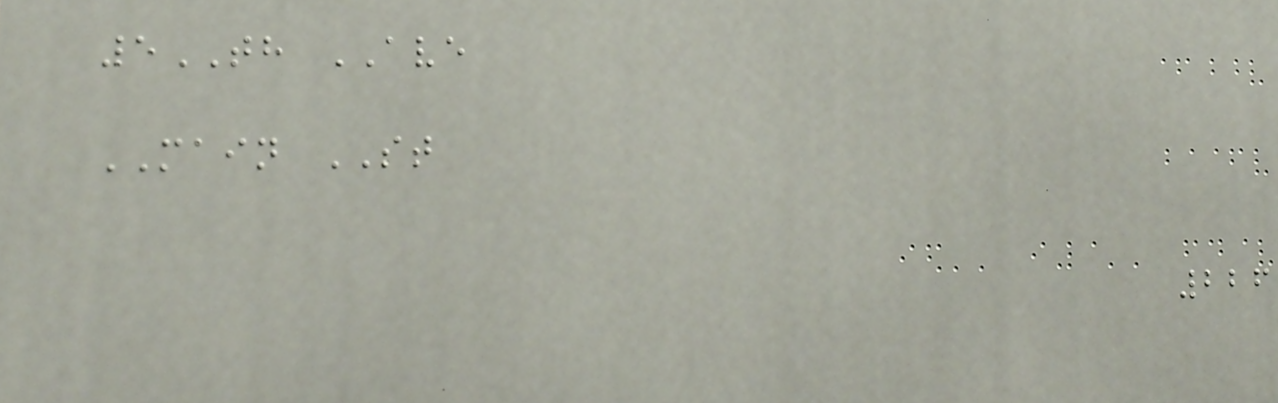5TH AVE
MAIN ST
226
